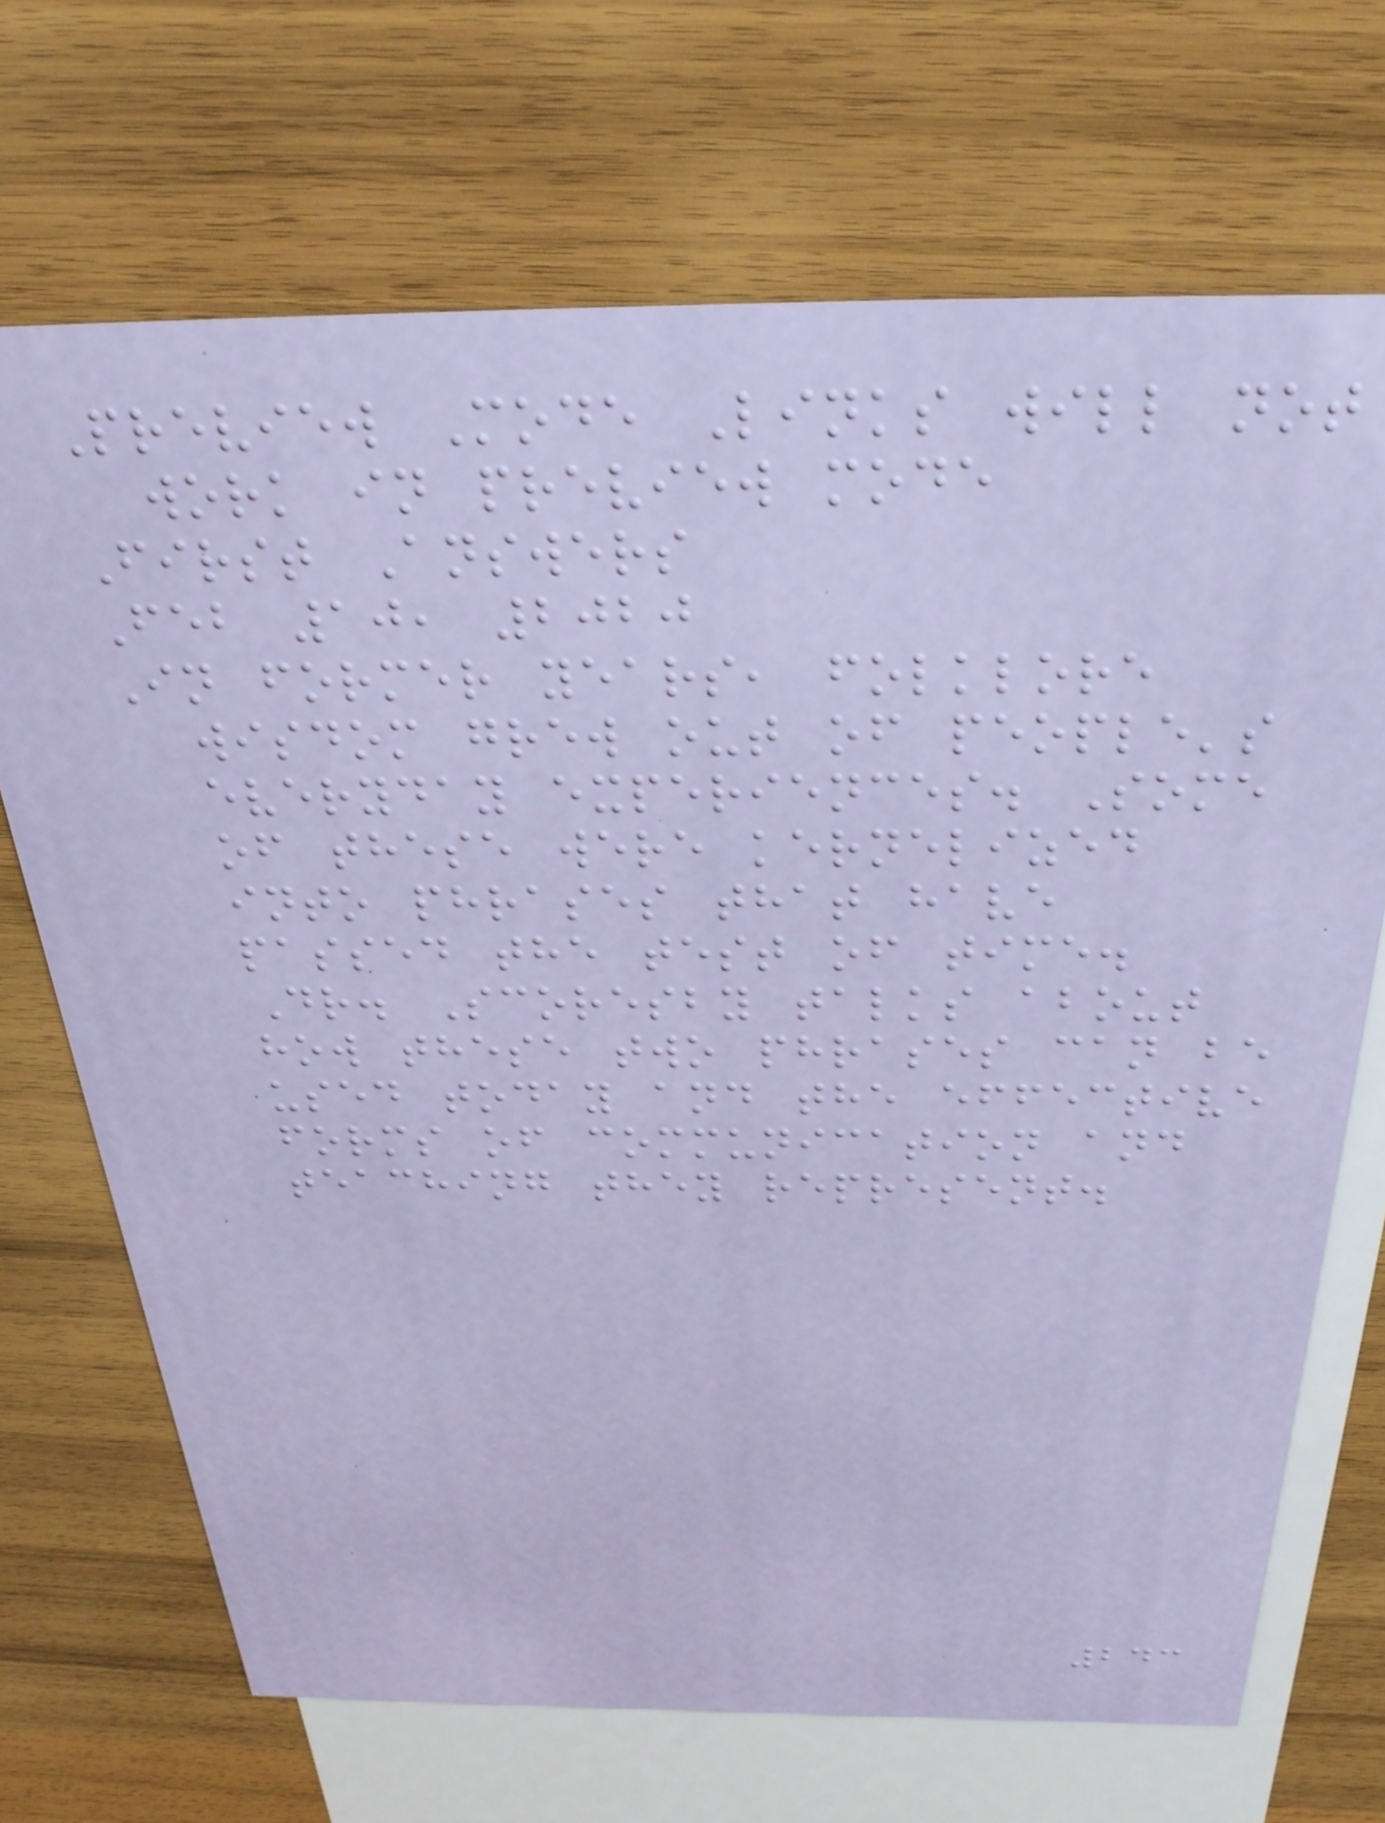Preview Mode Links will not
work in preview mode
First Answers
Feb 10, 2020
In former years, folklore
wisdom grew out of people's
everyday experiences. Some
of these were kernelized
into phrases that have
passed the test of time.
Dr. Scoresby talks about
how these two phrases can be
used today and the effective
forms of communication and
teaching they represent.
243
